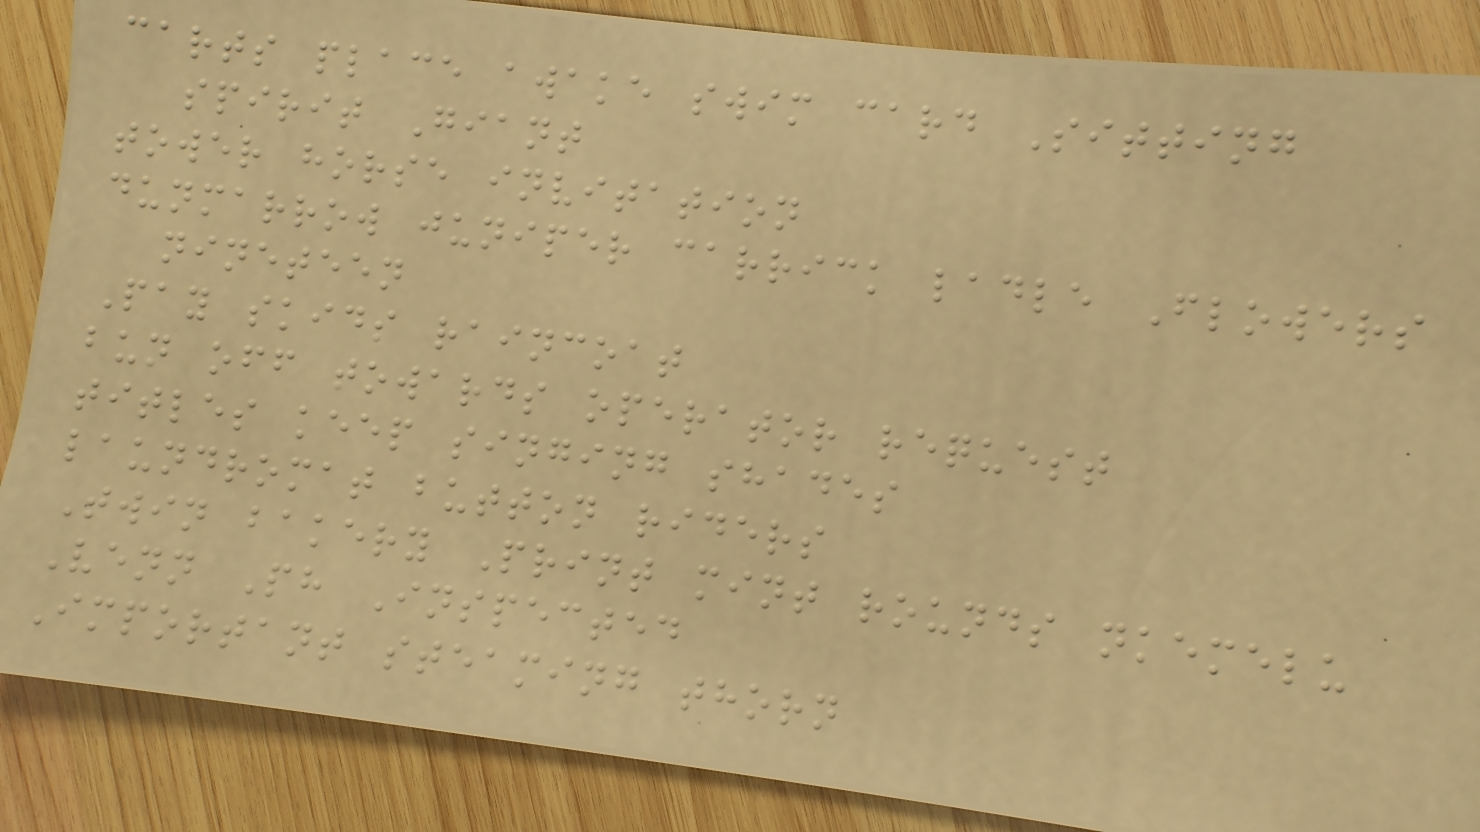carts place awake swim card Sitting
spirit Giant
tower horse invitation
dunmarrow juniper carrick ladle Flowers
nineteen
Pay skids raincoat
bun off towards operator request
titles keep singing shades
laundromat button riders
Twin bakery Print mint rounds nkemelu
Venn Ph Inspected
Important steaming thorn
